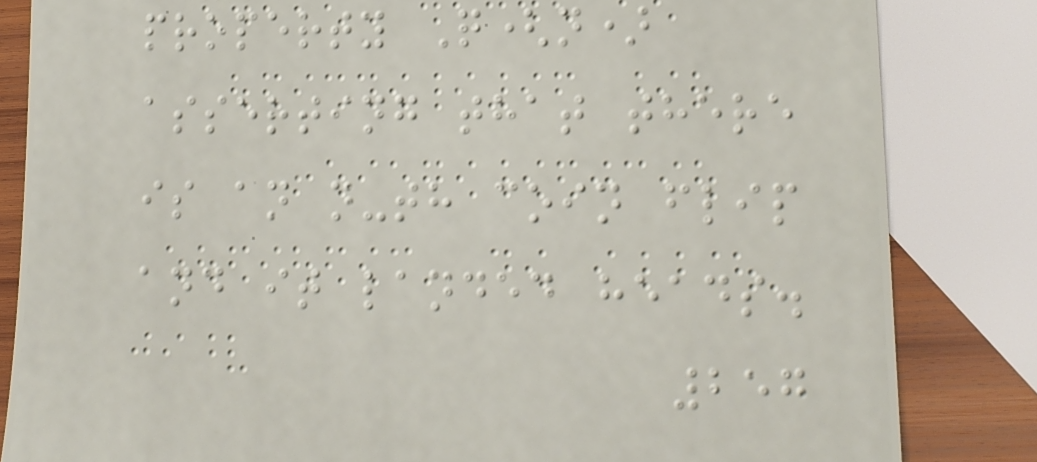property Q(n)
asserting that there
is an n-th coin flip
and it landed heads.
257
